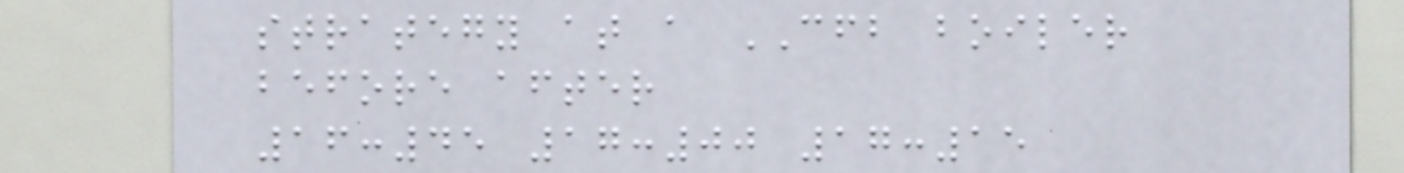strategy at a CFB boiler
before after
16:45 17:00 17:15
